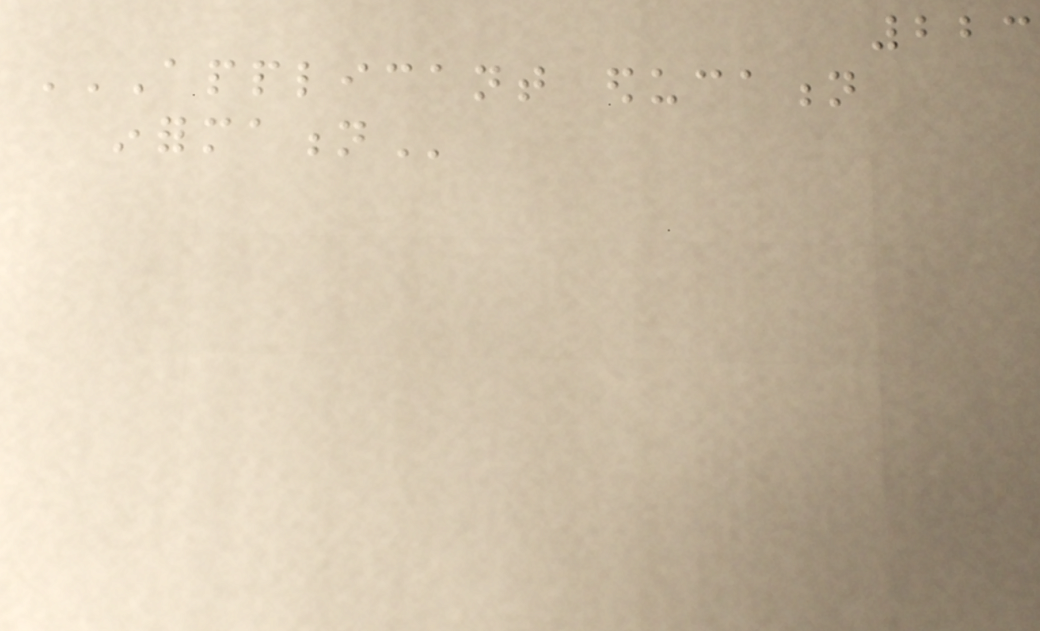223
APPLICANT EDUCATION
INFORMATION
